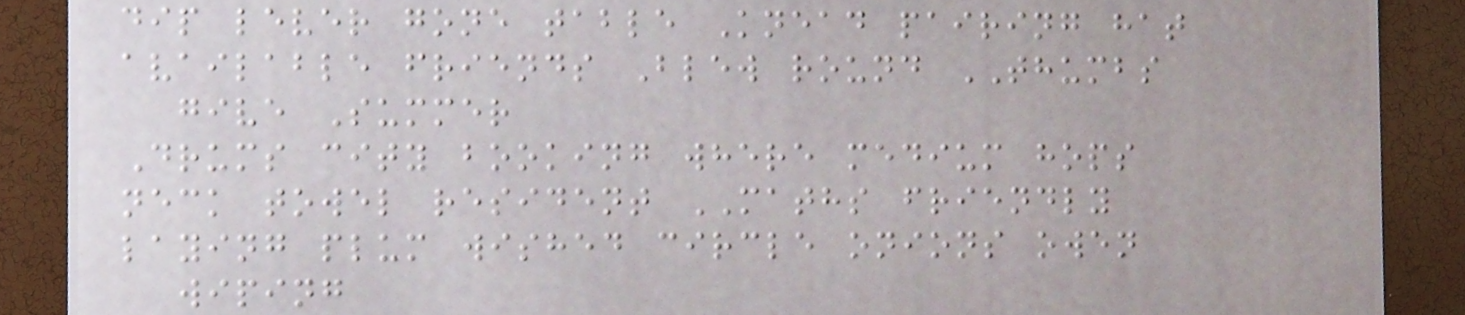dip lever gone table Knead pairing hat
available friends Blew round THUMBS
give Summer
Drums city booking where medium hops
neck towel resident MATHS friendly
laying plum wished circle onions owen
wiping
